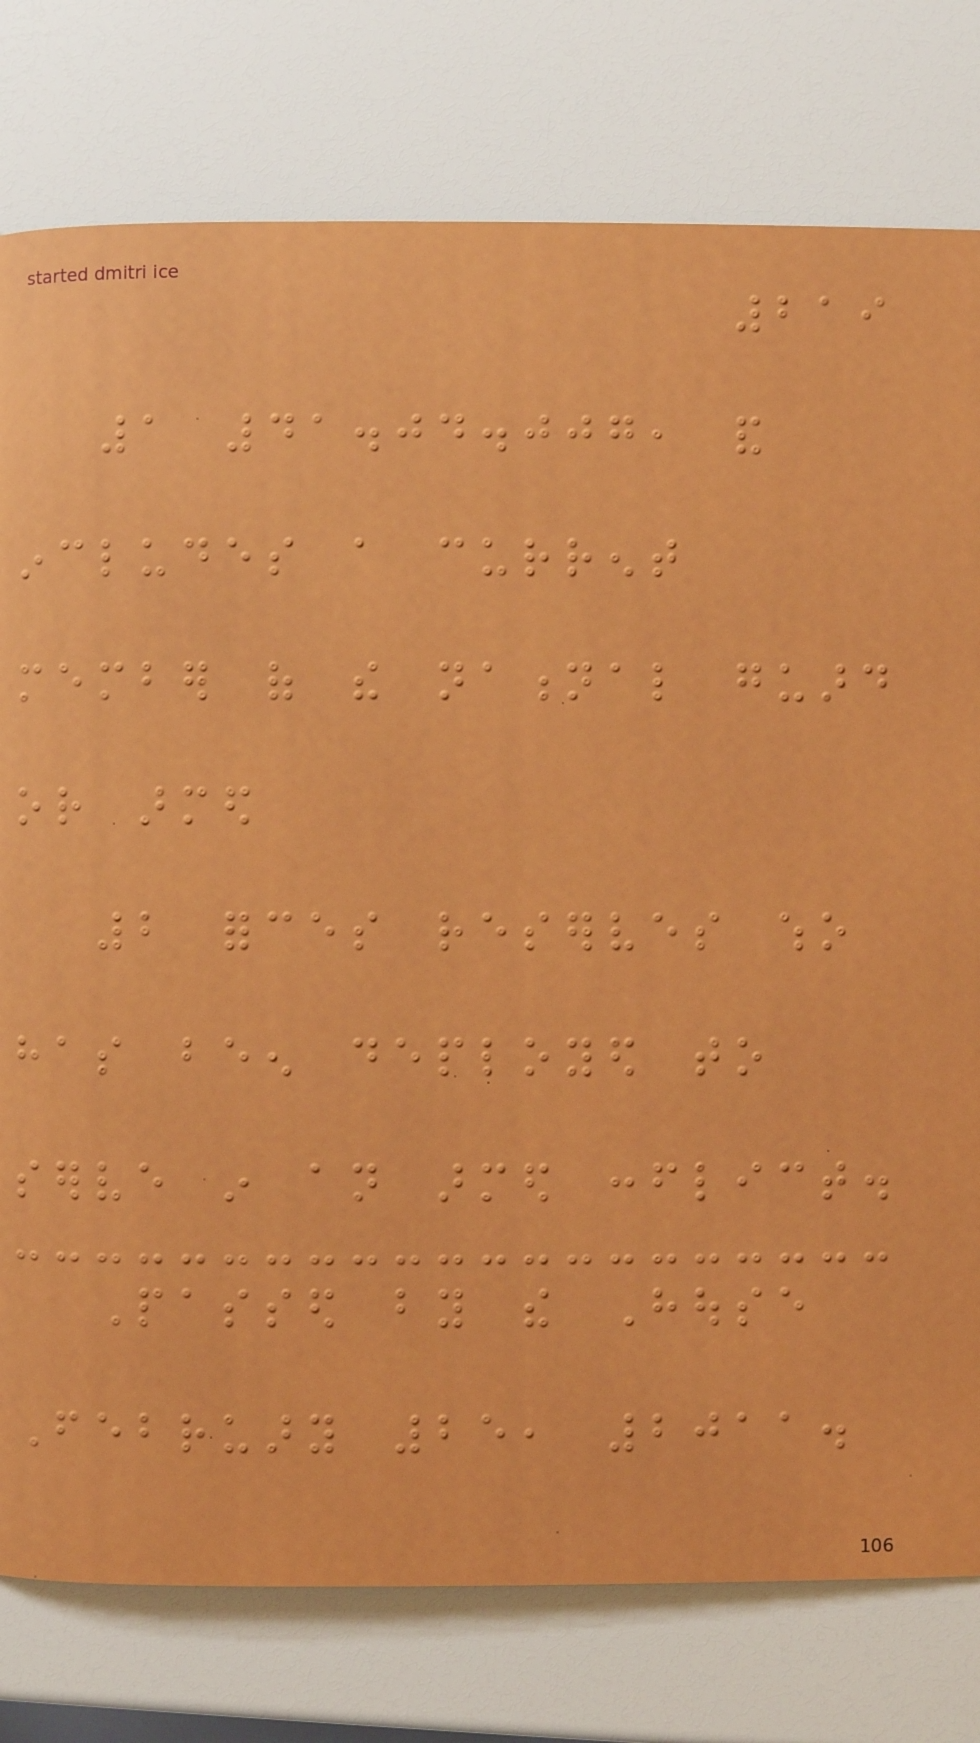219
1 41.04.007, and
includes a current
member of the national guard
or armed
2 forces reserves who
has been deployed to
serve in an armed conflict.
Passed by the House
February 25, 2011.
